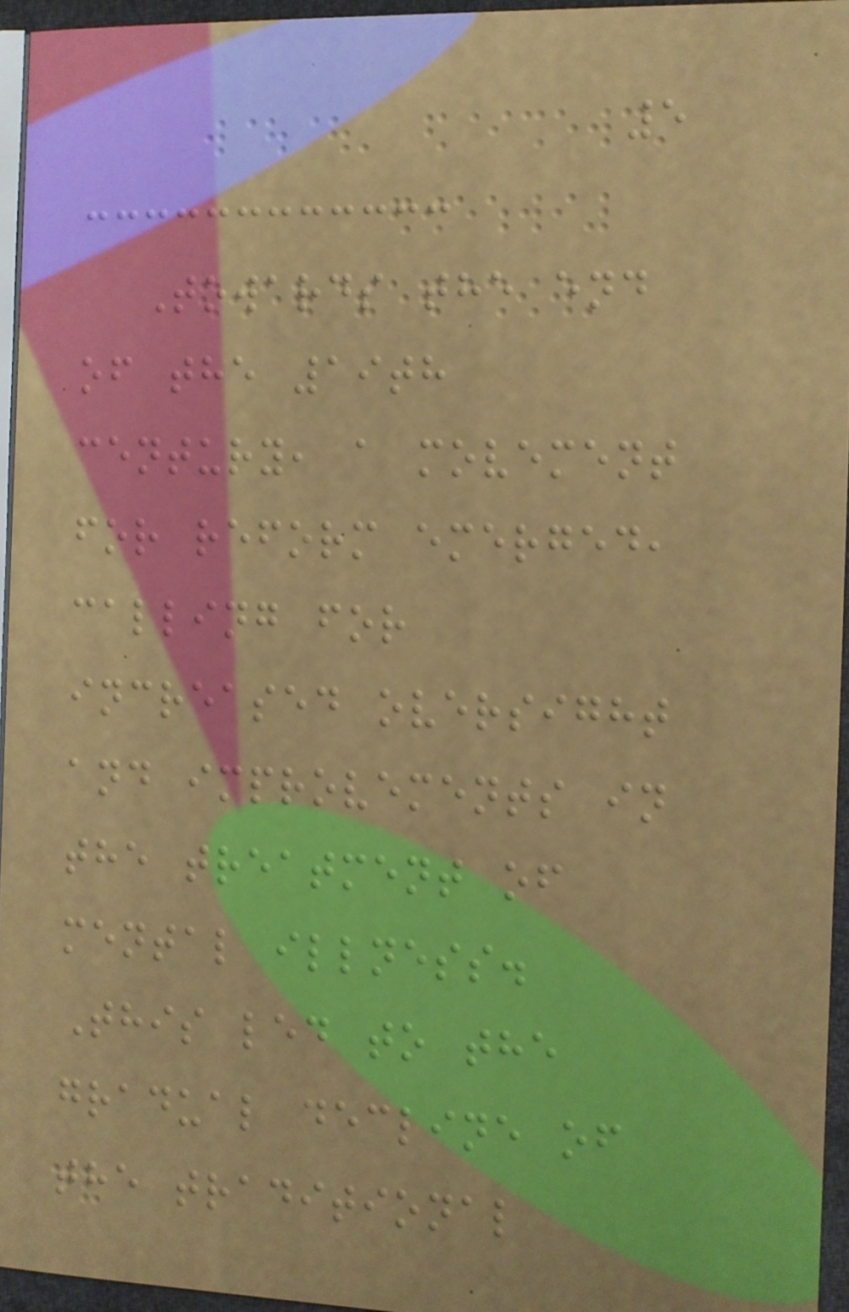5
Towards the end
of the 19th
century, a movement
for reform emerged,
calling for
increased oversight
and improvements in
the treatment of
mental illness.
This led to the
gradual decline of
the traditional
